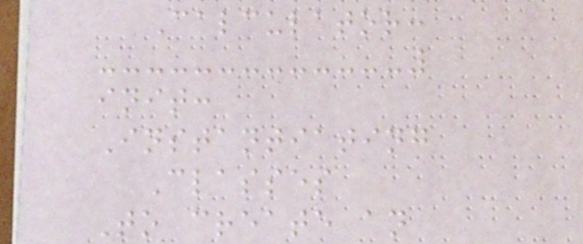Calculator:
init:
Instantiating
Classes
To create an
